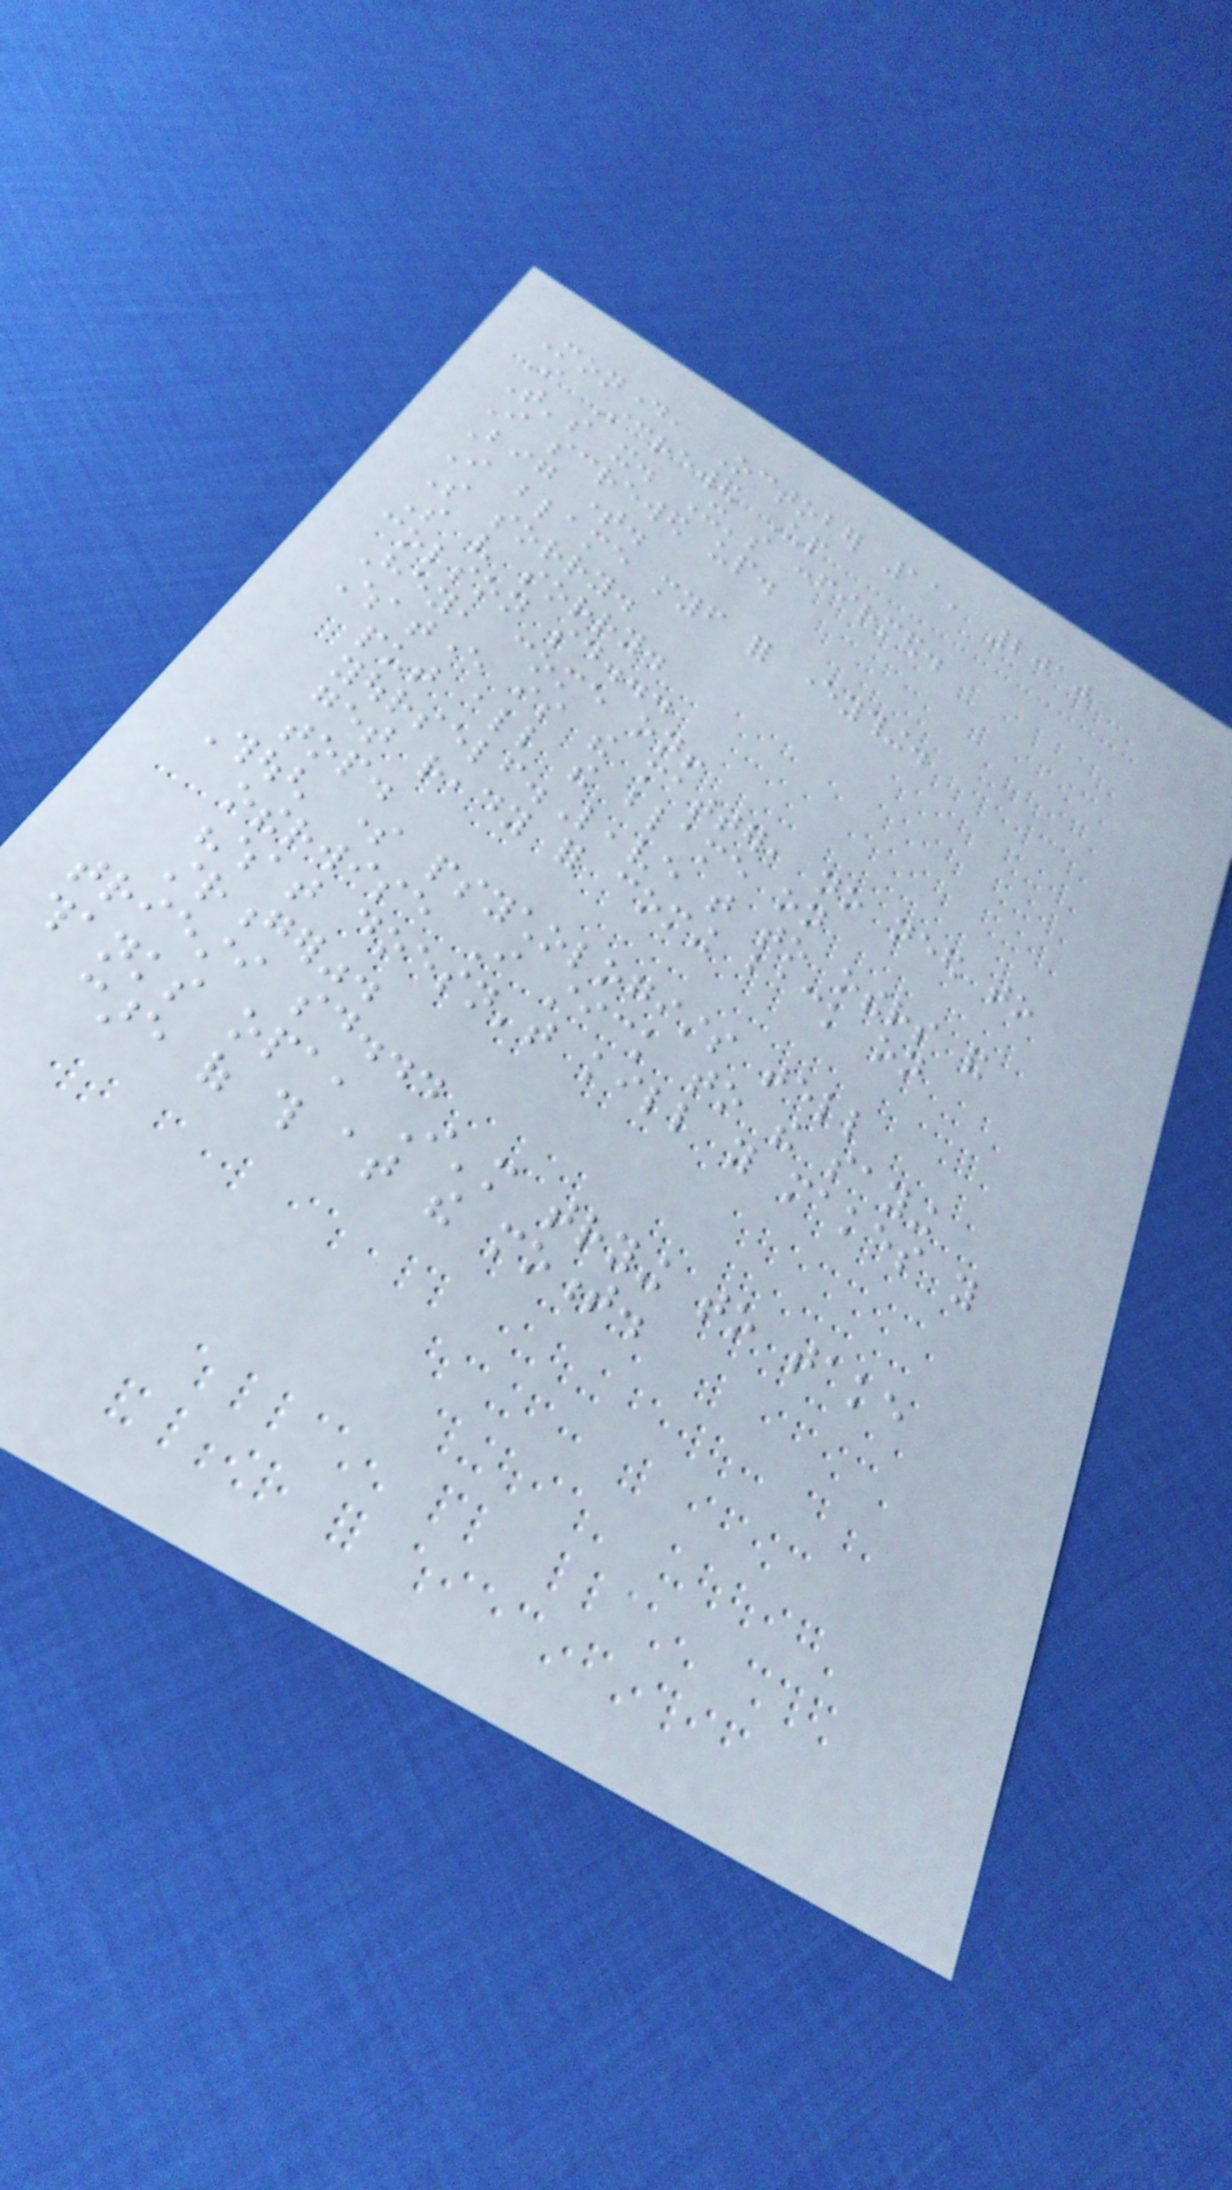Monday, October 11, 2010
I Screwed Up
That's it. It's confirmed.
I screwed up.
Big time.
I blame myself for everything.
So sorry.
So very sorry.
colson said...
Hey, come on!
Whatever is the matter, no need to
put all the blame on
yourself.Leave that to others and
get ready for coming back on
top.
Though some psychologists tell
otherwise I stick to the saying
"what doesn't kill you makes you
stronger".
triesti said...
thanks opa, I'm trying to take
care of this at the moment.
